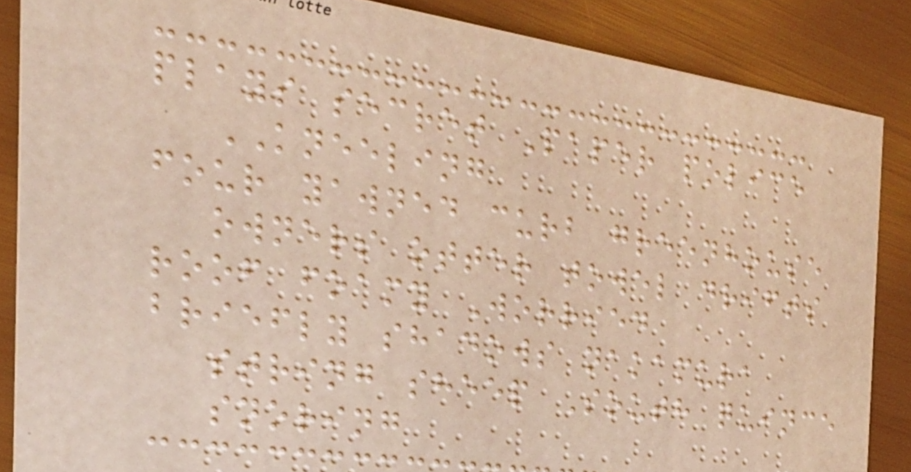plays secret Paper police
KNEELING
four yawned curb greenhouse
owners otter towel drifts
roof foamy Worried
briefly shadows nakamura
string sheep South quince
snoring
